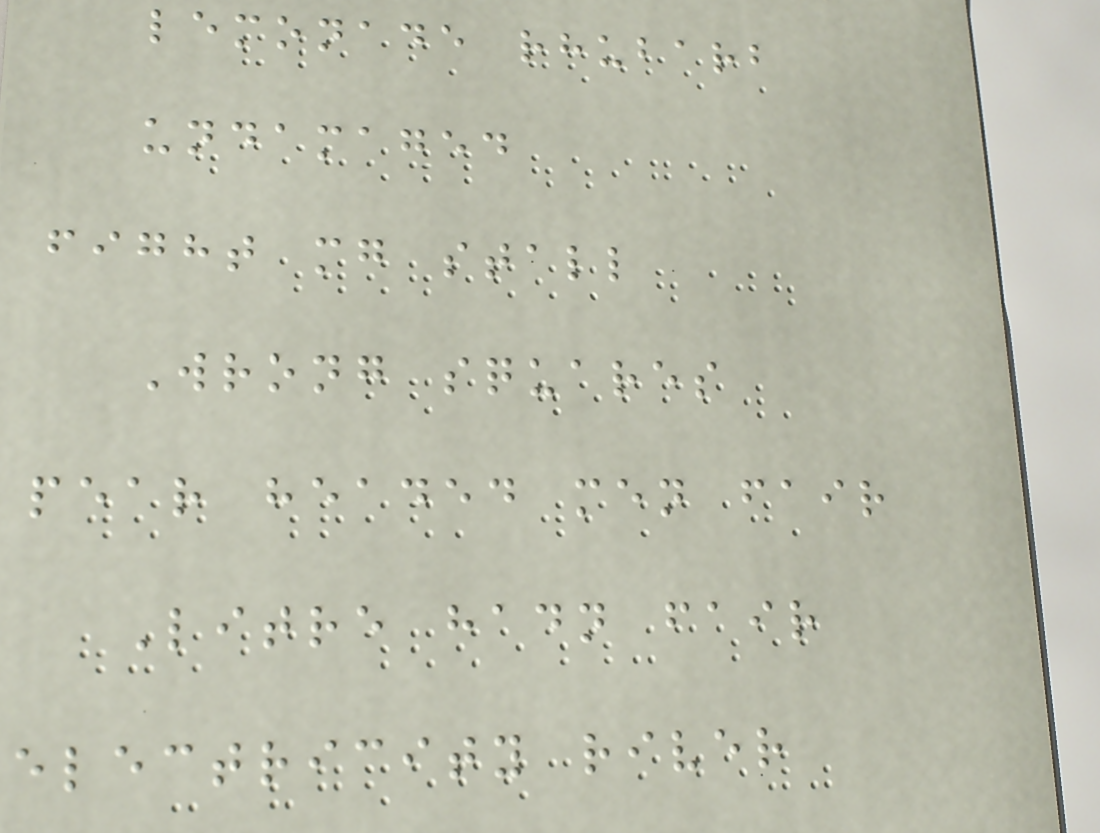lemonade rhubarb
undamaged
fight mg stall
Wrong squares
pear headed men fair
Litre hadn fair
electricity river
